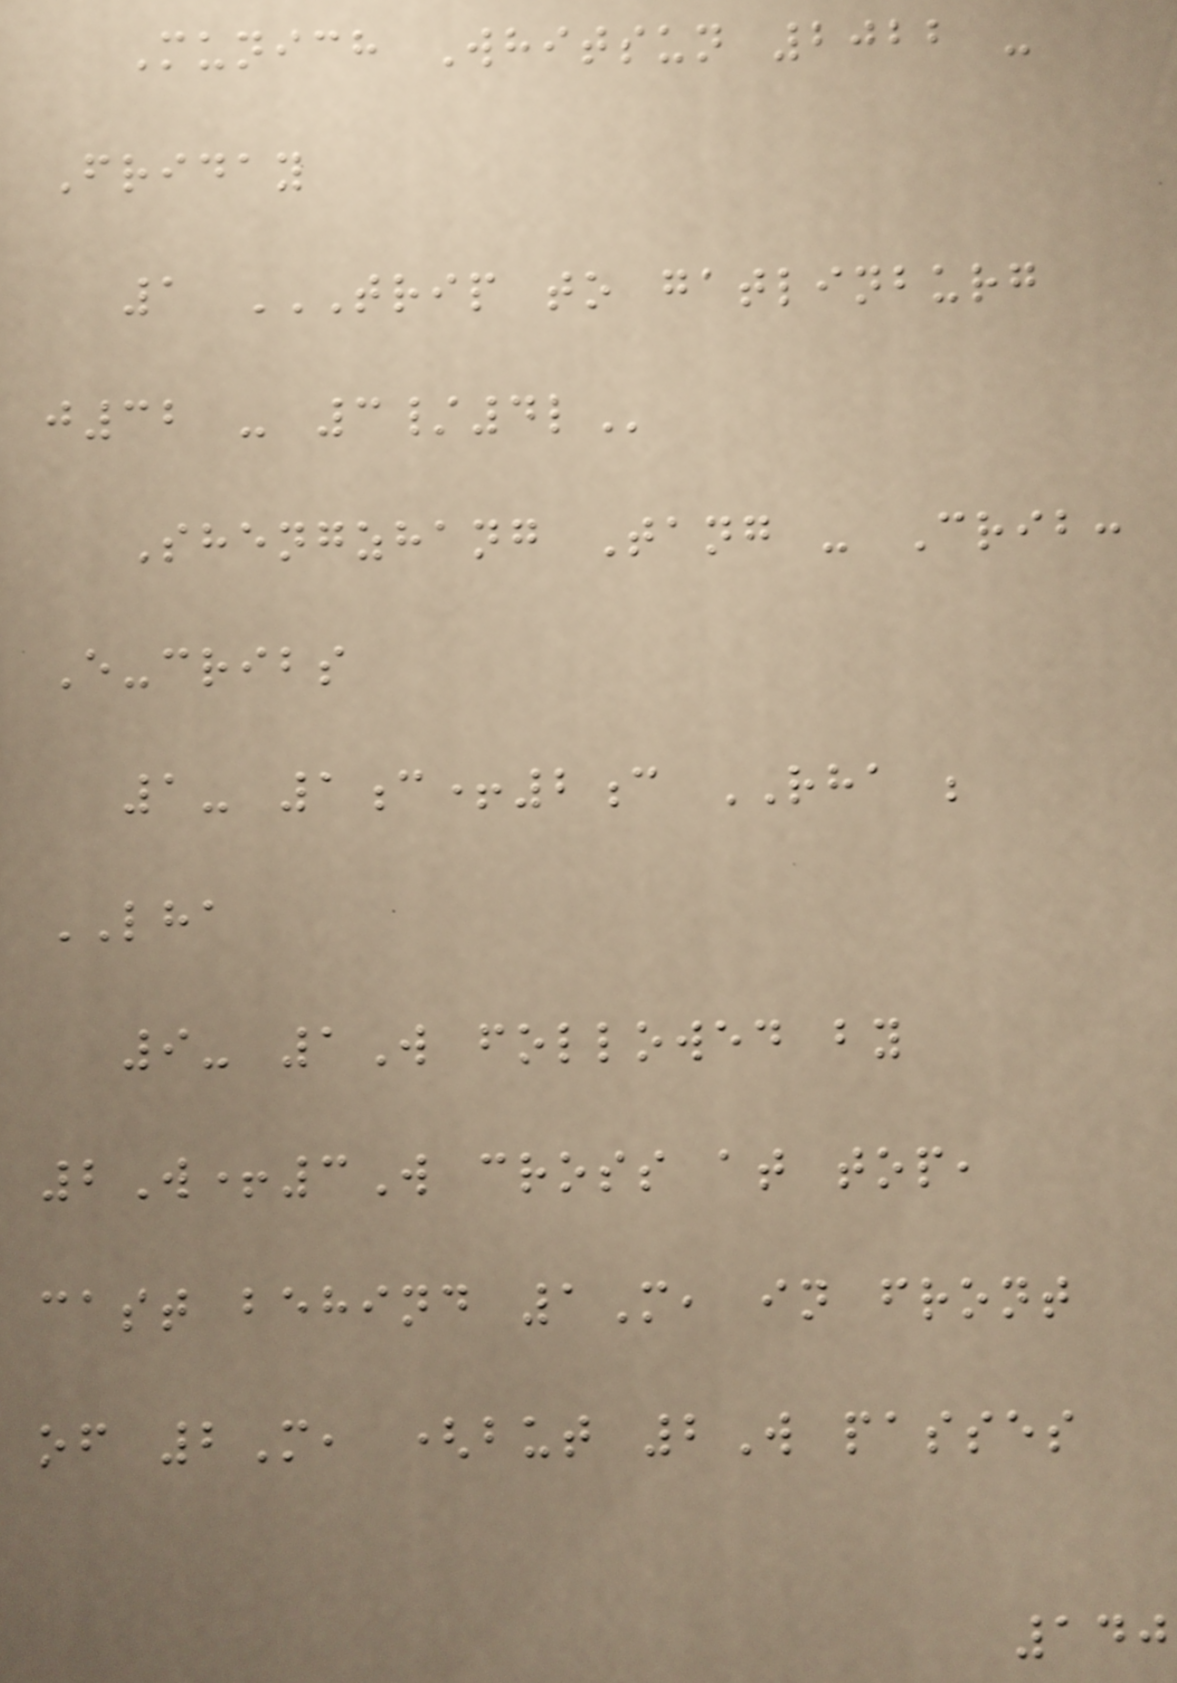Munich Whitsun 2022 -
Friday
1 TRIP TO GATLINBURG
J32 - 3/4L
Shengzhang Tang - Crib:
E-cribs
1- 1c+2c RHA ;
LHA
9- 1W followed by
2W+3W cross at top,
cast behind 1M, in front
of 2M, (but 2W passes
140
